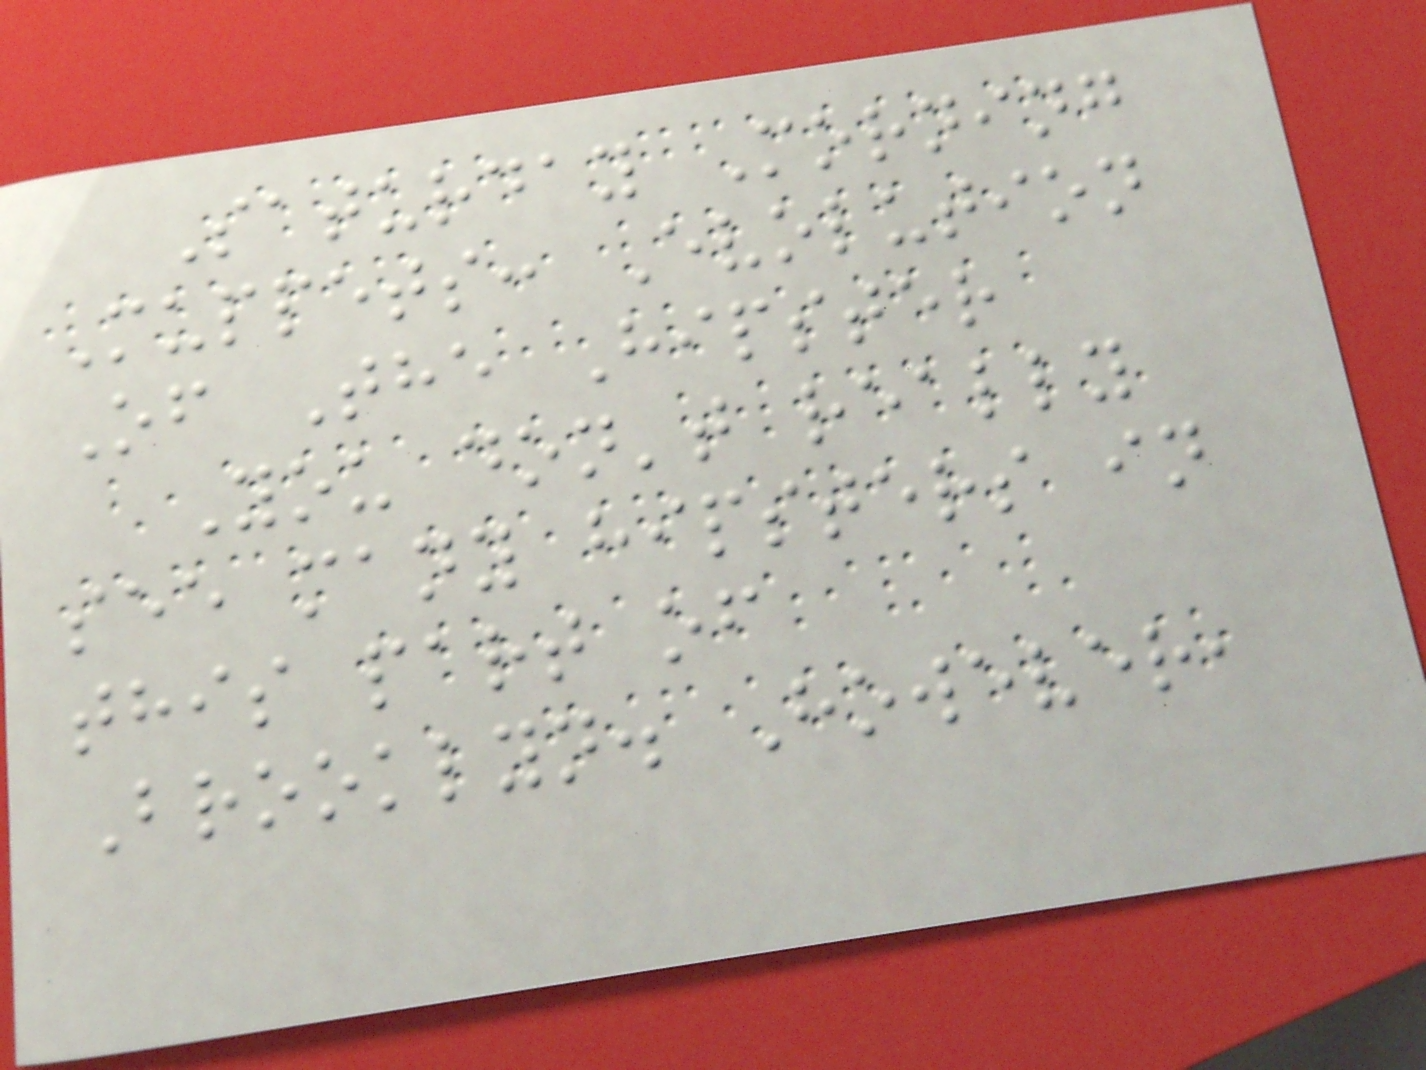Saturday Morning
Muppets: Evolution
Of The Hipster
You don't really
see many hipsters in
this part of
Brooklyn. However,
